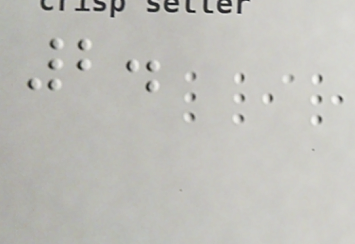2.
